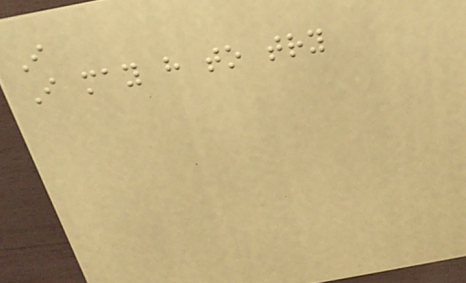I
I may have to try
